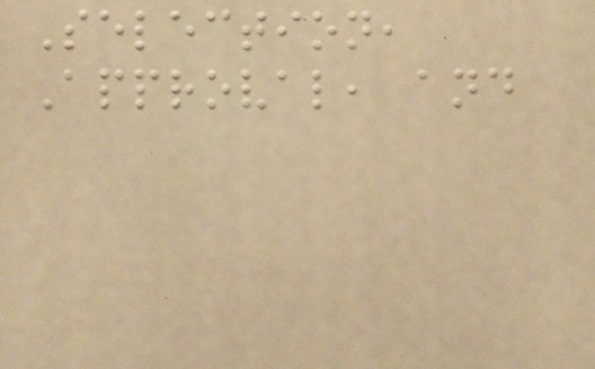Selection,
Approval, and
